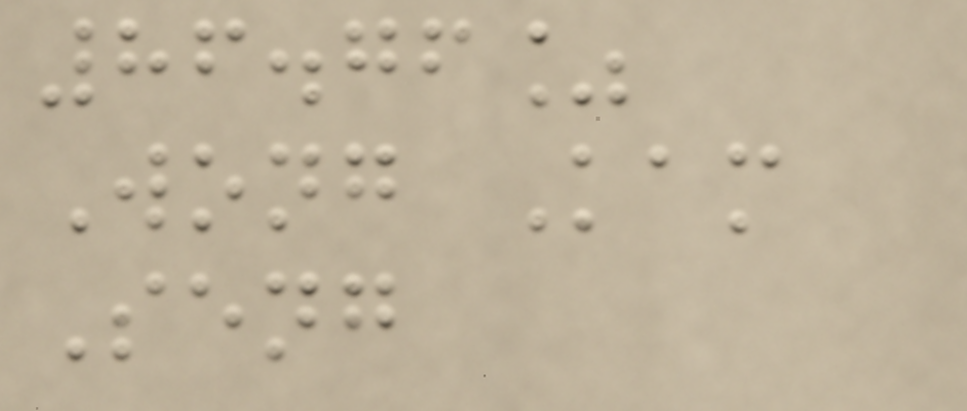86.76%
Wong Kam
Seng
